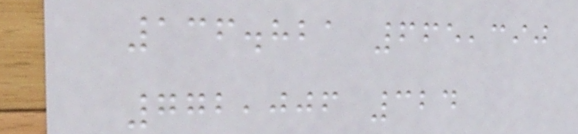136.821 665,390
772,006 324
